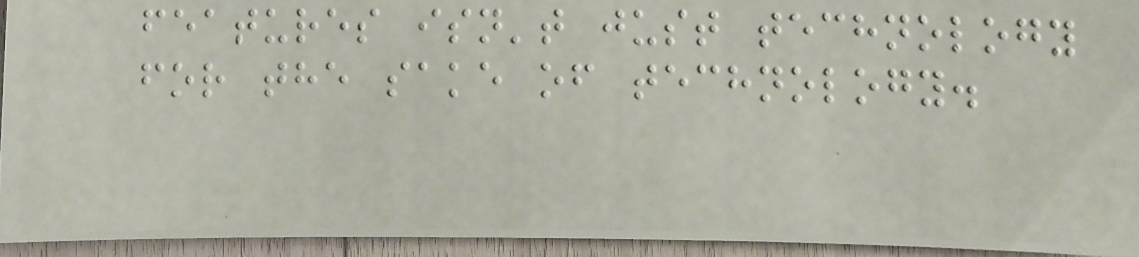features isn't just technology
for the sake of technology.
